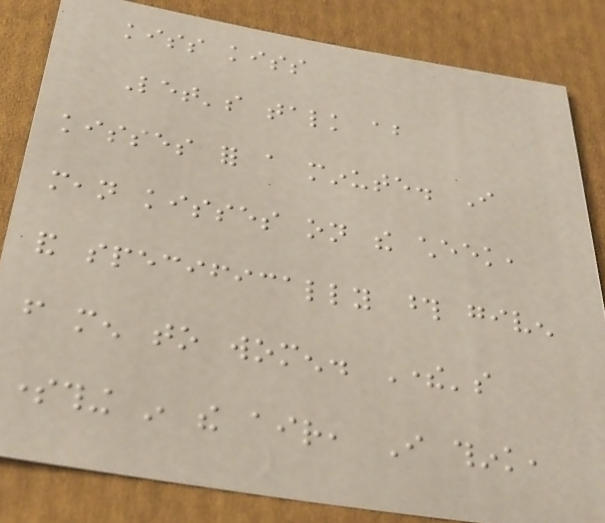kiss kiss
Let's talk about
kisses for a minute. I
mean kisses on the cheek,
and specifically those given
from men to women. There's
something in the air, I think,
